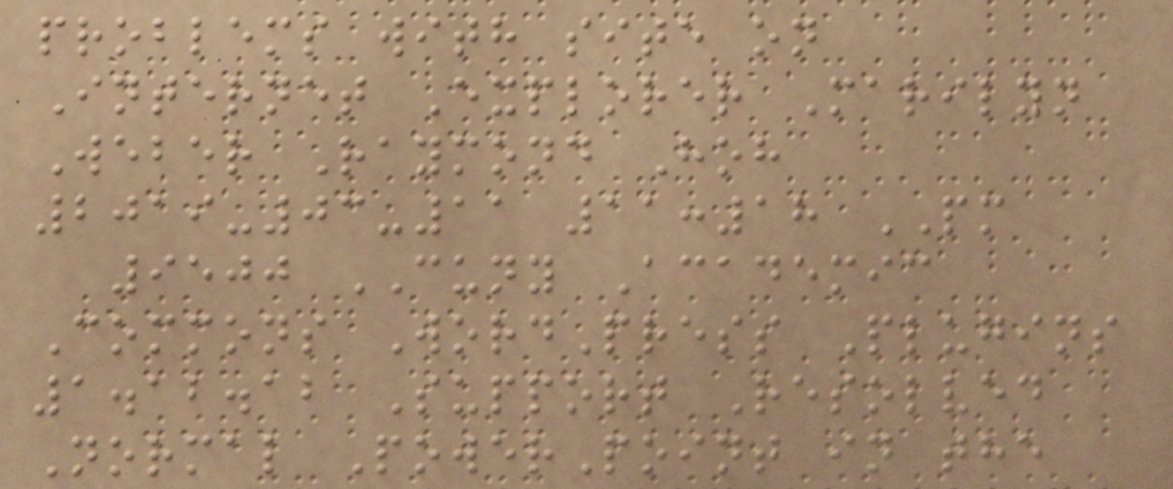problems with site on
Internet Explorer Marilyn
Weber Raymond Hoh
2019-03-11 11:18 PM
9500 CUNY Academic
Commons WordPress Plugins
1.12.12 Support Resolved
Normal PowerPoint in the
